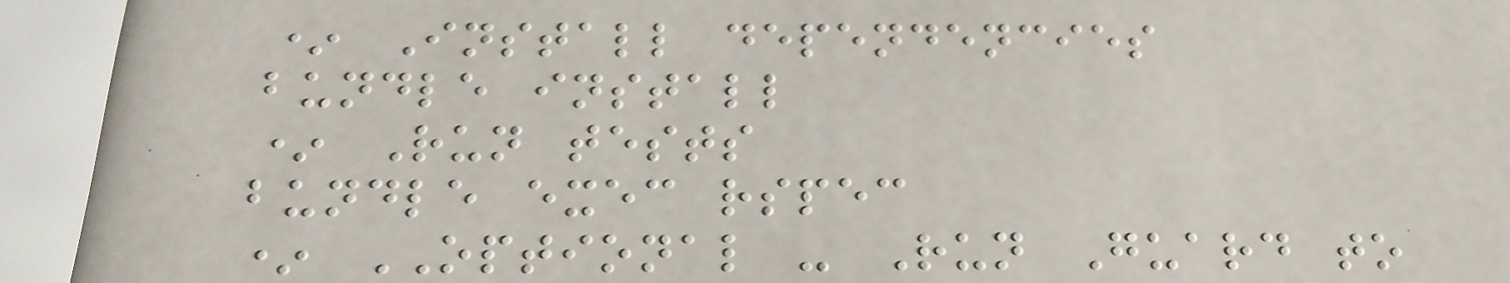* Install dependencies
bundle install
* Run tests
bundle exec rspec
* OPTIONAL - Run Guard to
